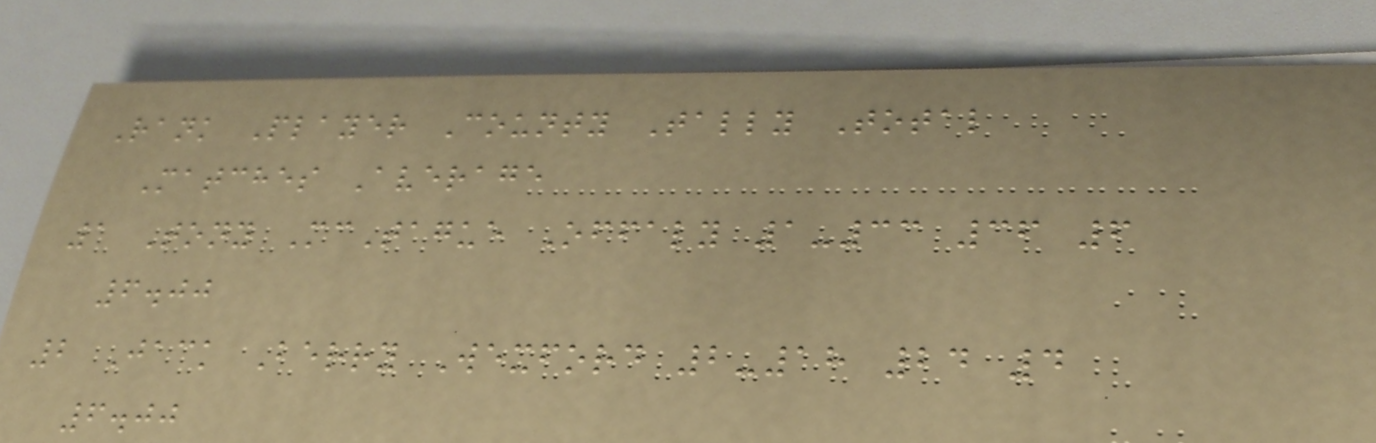Rank Player County Tally Total
Matches Average
1 Tony McTague Offaly 1-33 36 6
6.00
2 Jack Berry Wexford 2-18 24 4
6.00
